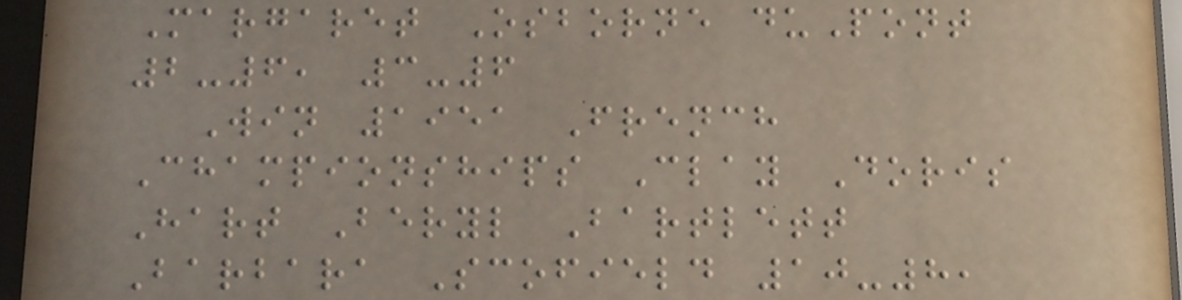Margaret Osborne duPont
2-6, 3-6
Win 1951 French
Championships Clay Doris
Hart Beryl Bartlett
Barbara Scofield 10-8,
